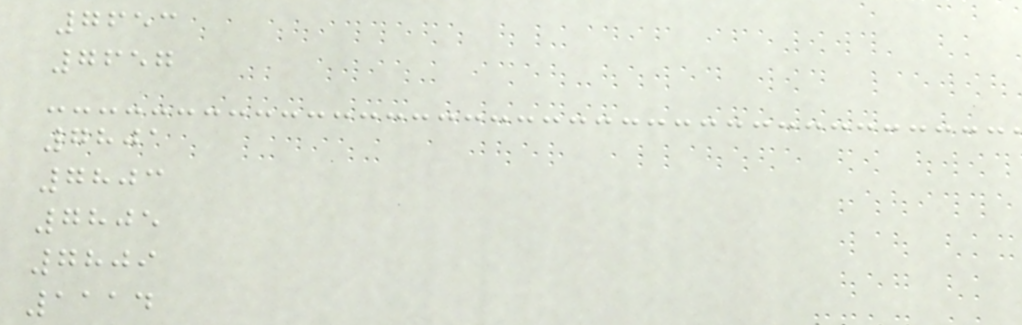7653
7657
7801
7803
7805
7809
1114
